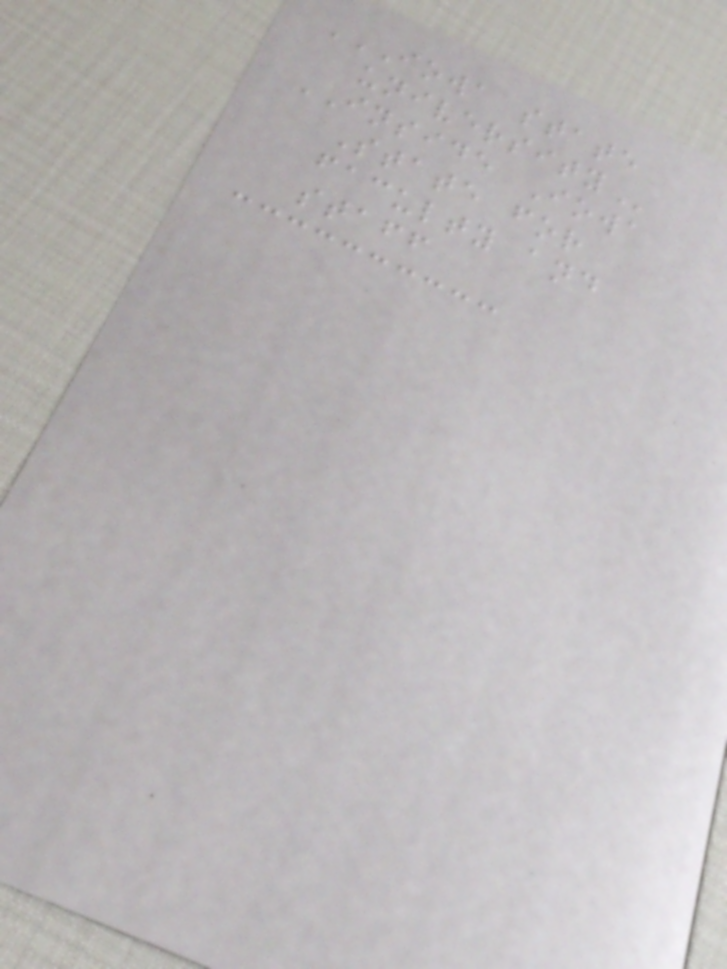IOWA STATE
UNIVERSITY
INSIDE Iowa
State for
faculty and
staff
